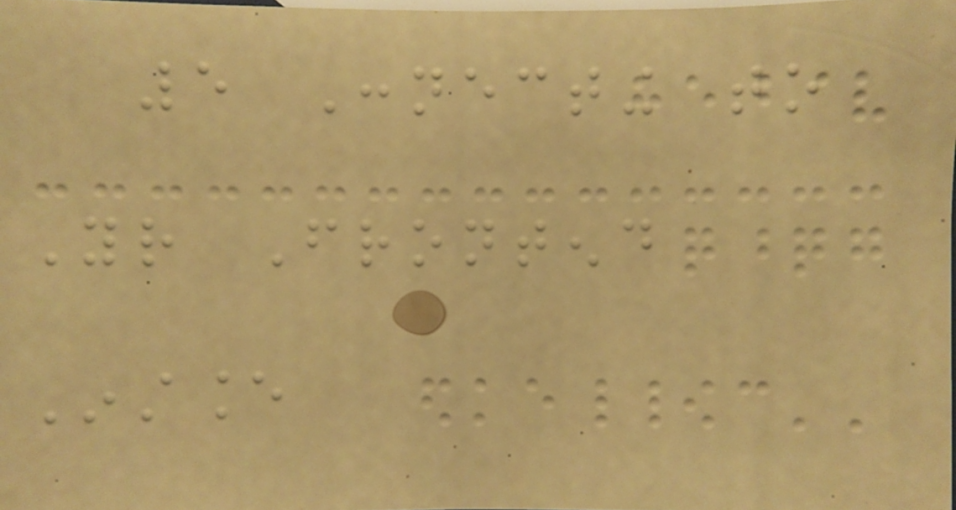5 Connecting to
Your Frontend
Instance
